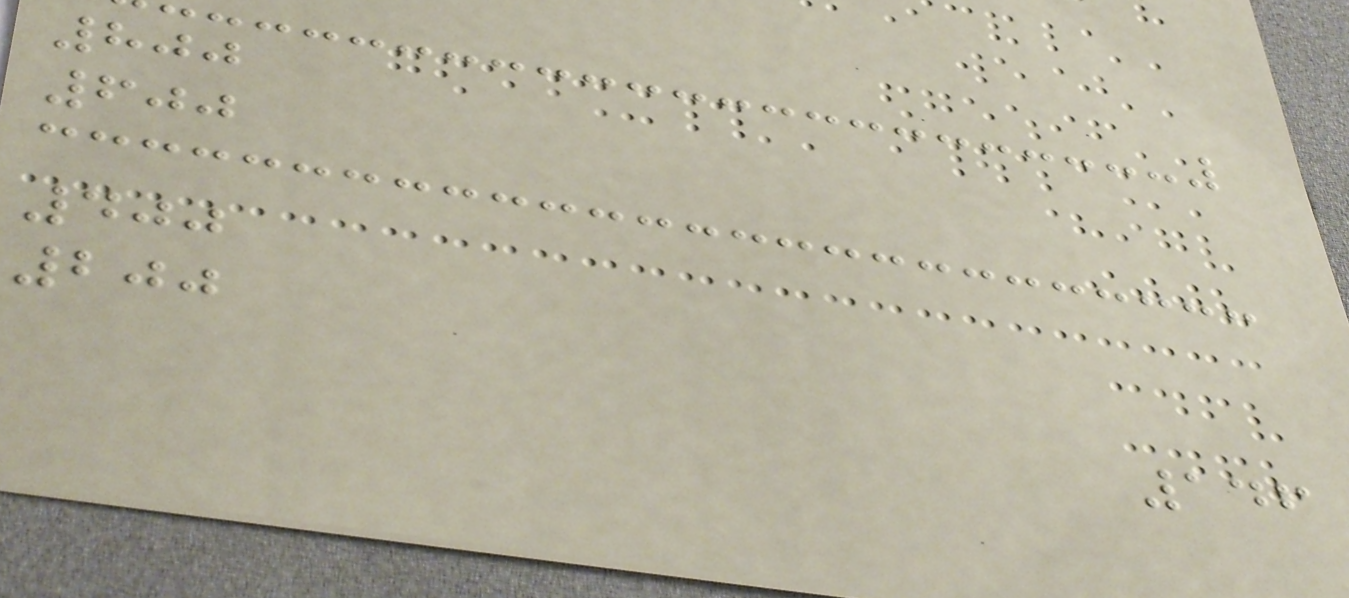800
600
400
200
146
